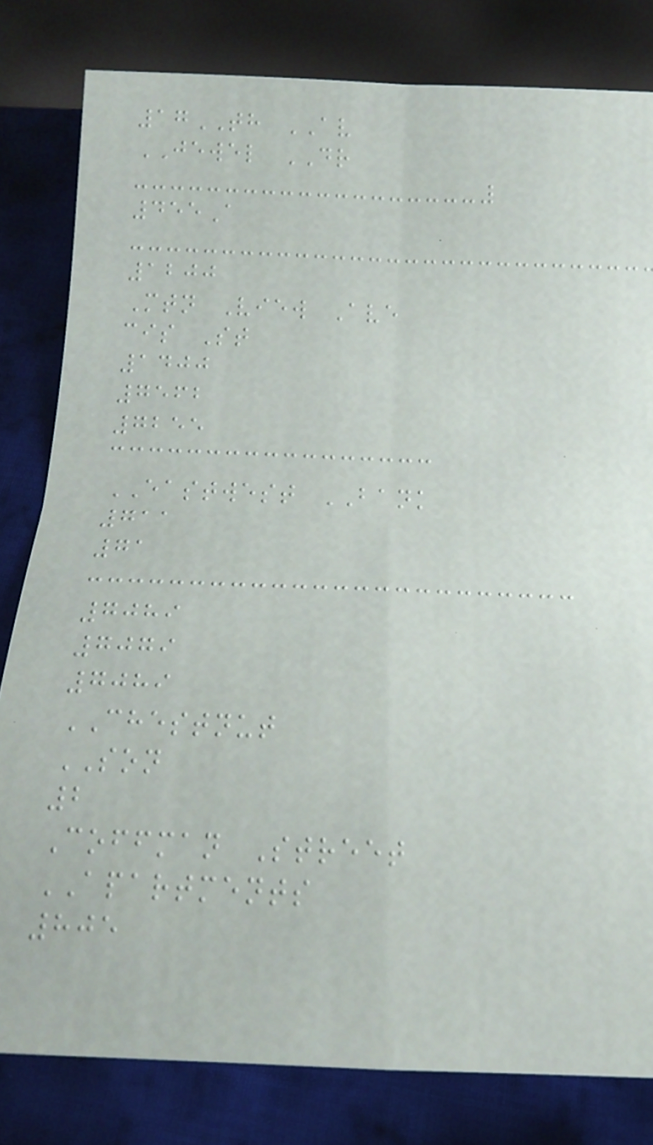17TH AV
JEWEL DR
455A
1200
Mtn View Ave
cis St
1400
7562
7255
EASTWEST BANK
711
71
7089
7079
7089
CHESTNUT
SON
2
Coffman Street
APARTMENTS
805
